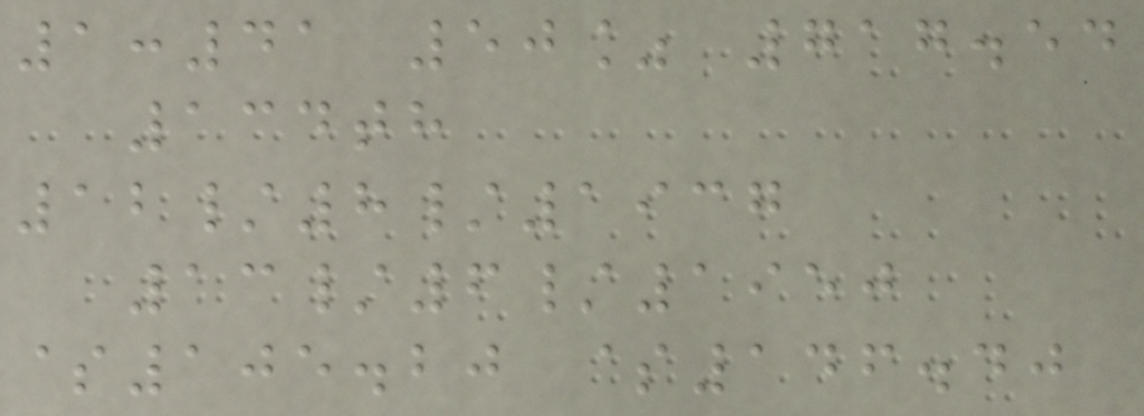1:41 50% 717.54
134th
12/8/1937
13/6/1950
$105.20 $146.40
